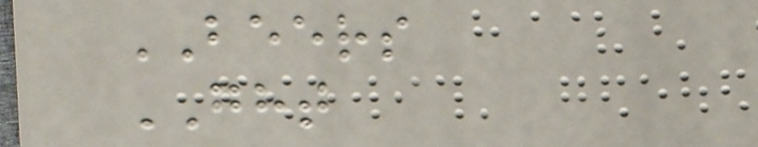BEERS
GHT
